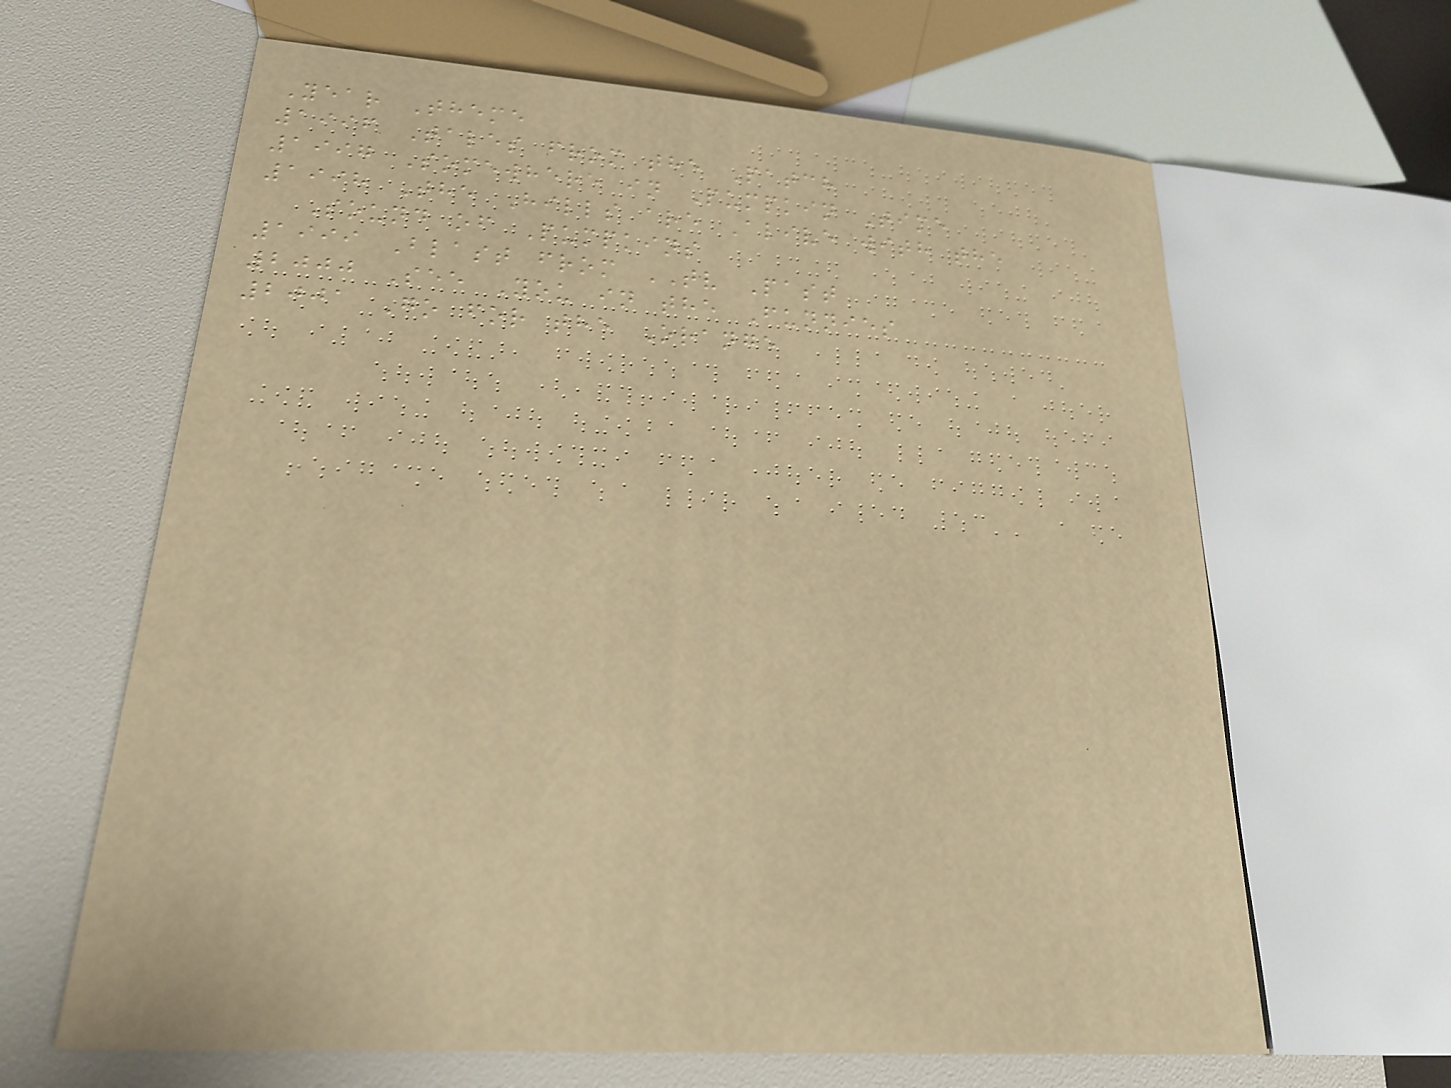Year Theme
1996 Tales from the Patch
1997 Somewhere in Pumpkin Time
1998 The Hills are Alive with the
Sound of Pumpkins
1999 Blast from TV Past
2000 See You in the Funnies
2001 Go for the Orange
